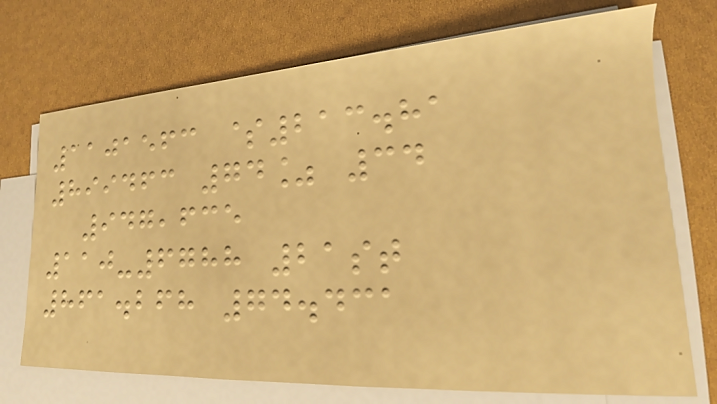1101563 $213.81
899463 74% 34
947,635
110-6788 21st
861.268 74.431
